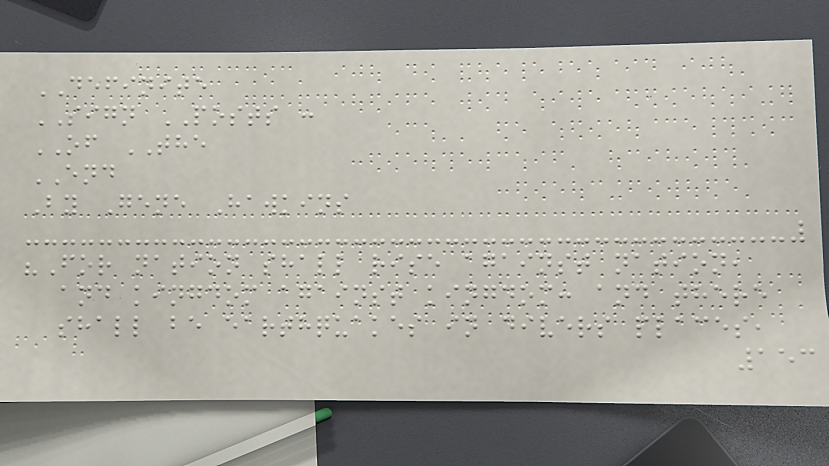DEFINITE
SIGN POSTS :
OF THE
END
By Gene Hawkins
"For nation shall rise against nation,
and kingdom against kingdom: and there
shall be earthquakes in divers places,
153
